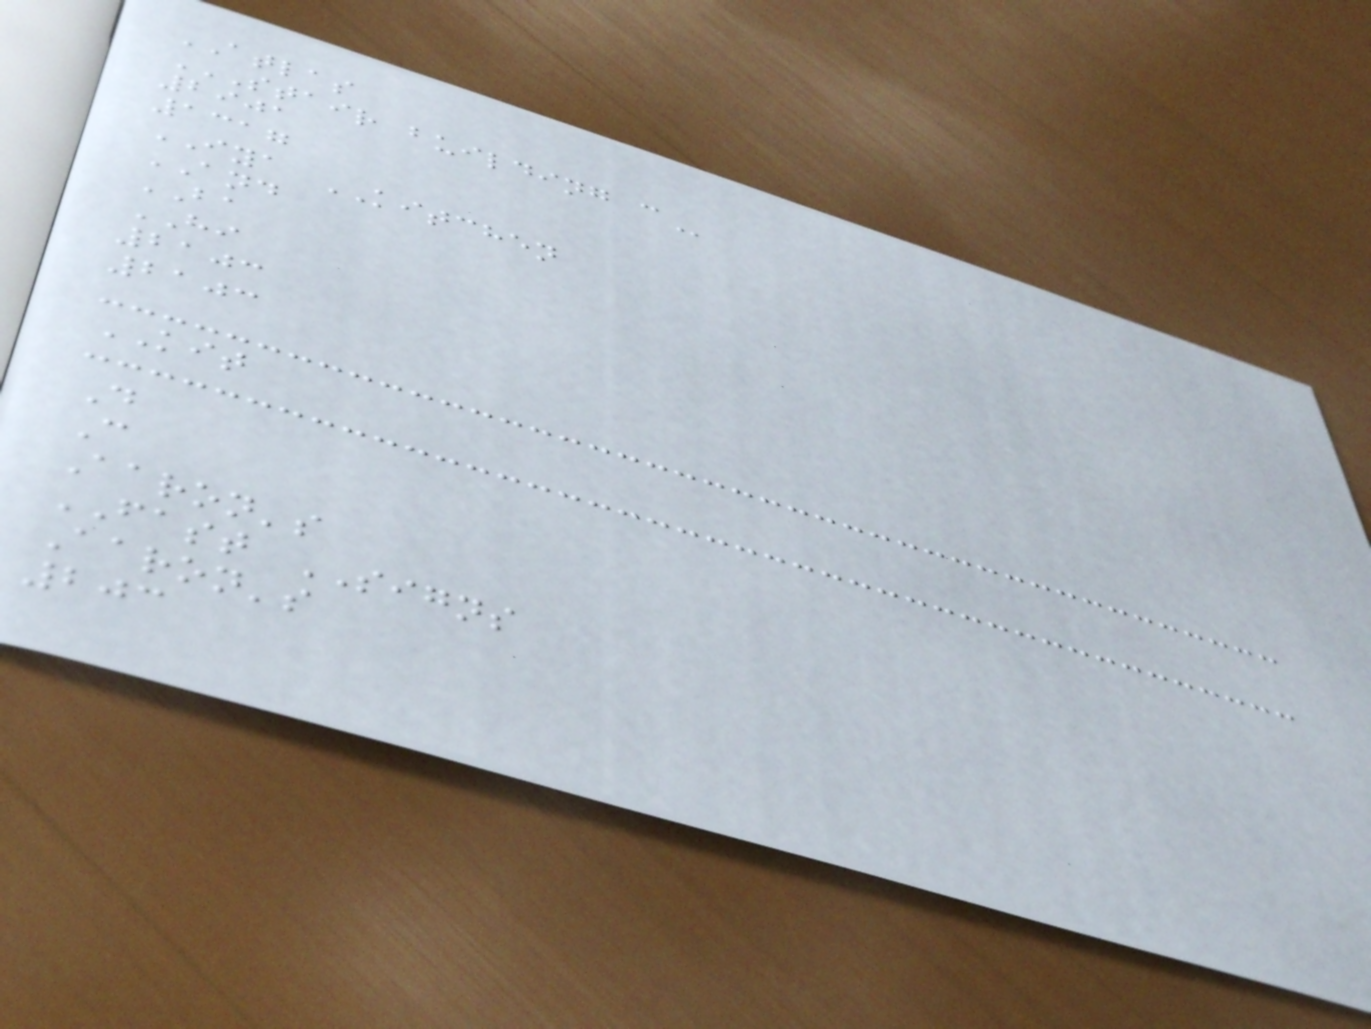ATLAS
STAIR BUILDING C
2901
1317
IYA KITCHEN
AND
BA
HI
2103
2103
KIT
D
C
Aaron's
FAST SIGNS
Aaron's
203
